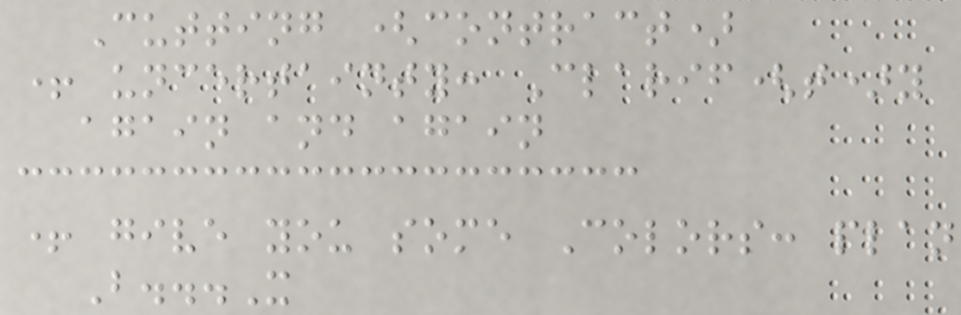Cutting (contract)
+ uncertainty: Clarif(t)y
again and again
+ give you some Colors: plan
B...X
